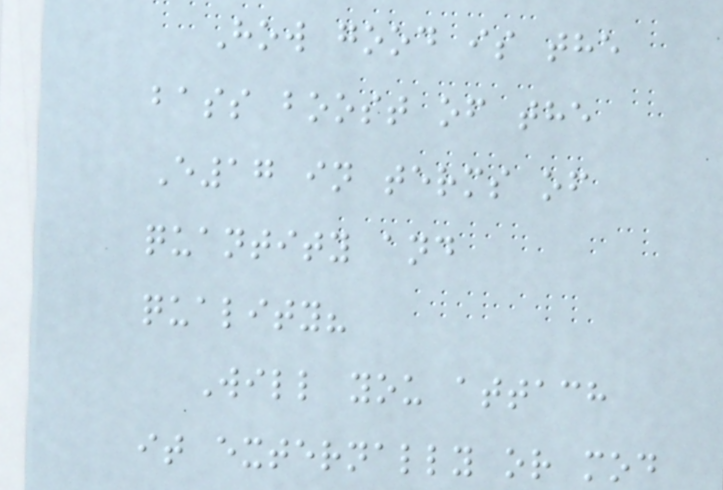How good is the
bass boost of the
E17 in terms of
quantity and
quality?
Will you attach
it externally or mod
